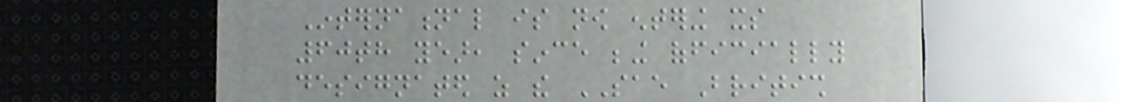International is now entering its
60th year, since being officially
designated as the SAE British
